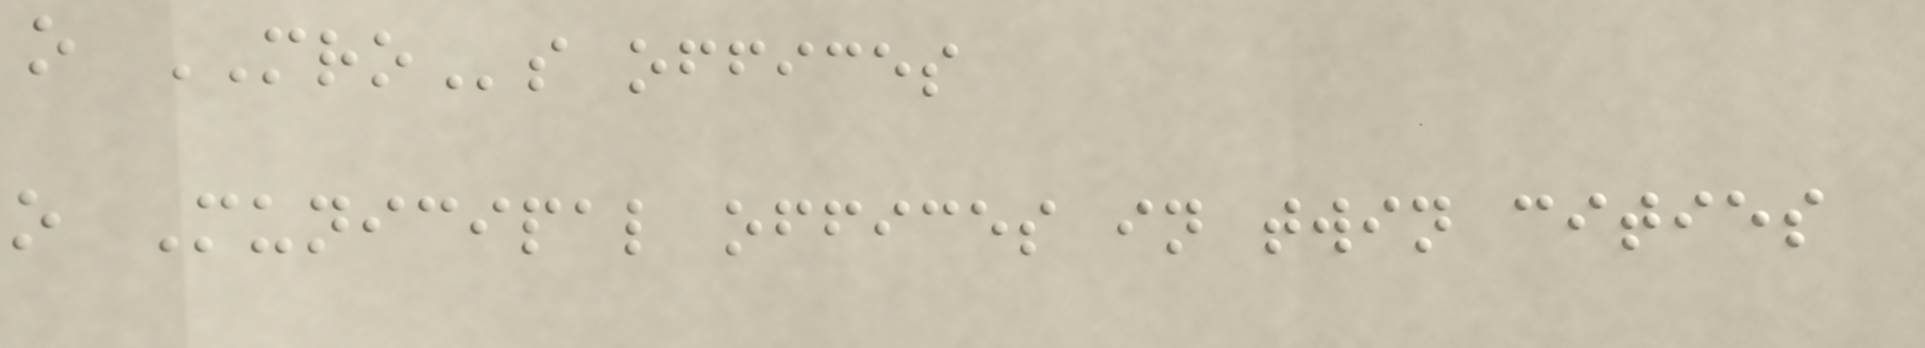o MROs offices
o Municipal offices in twin cities
